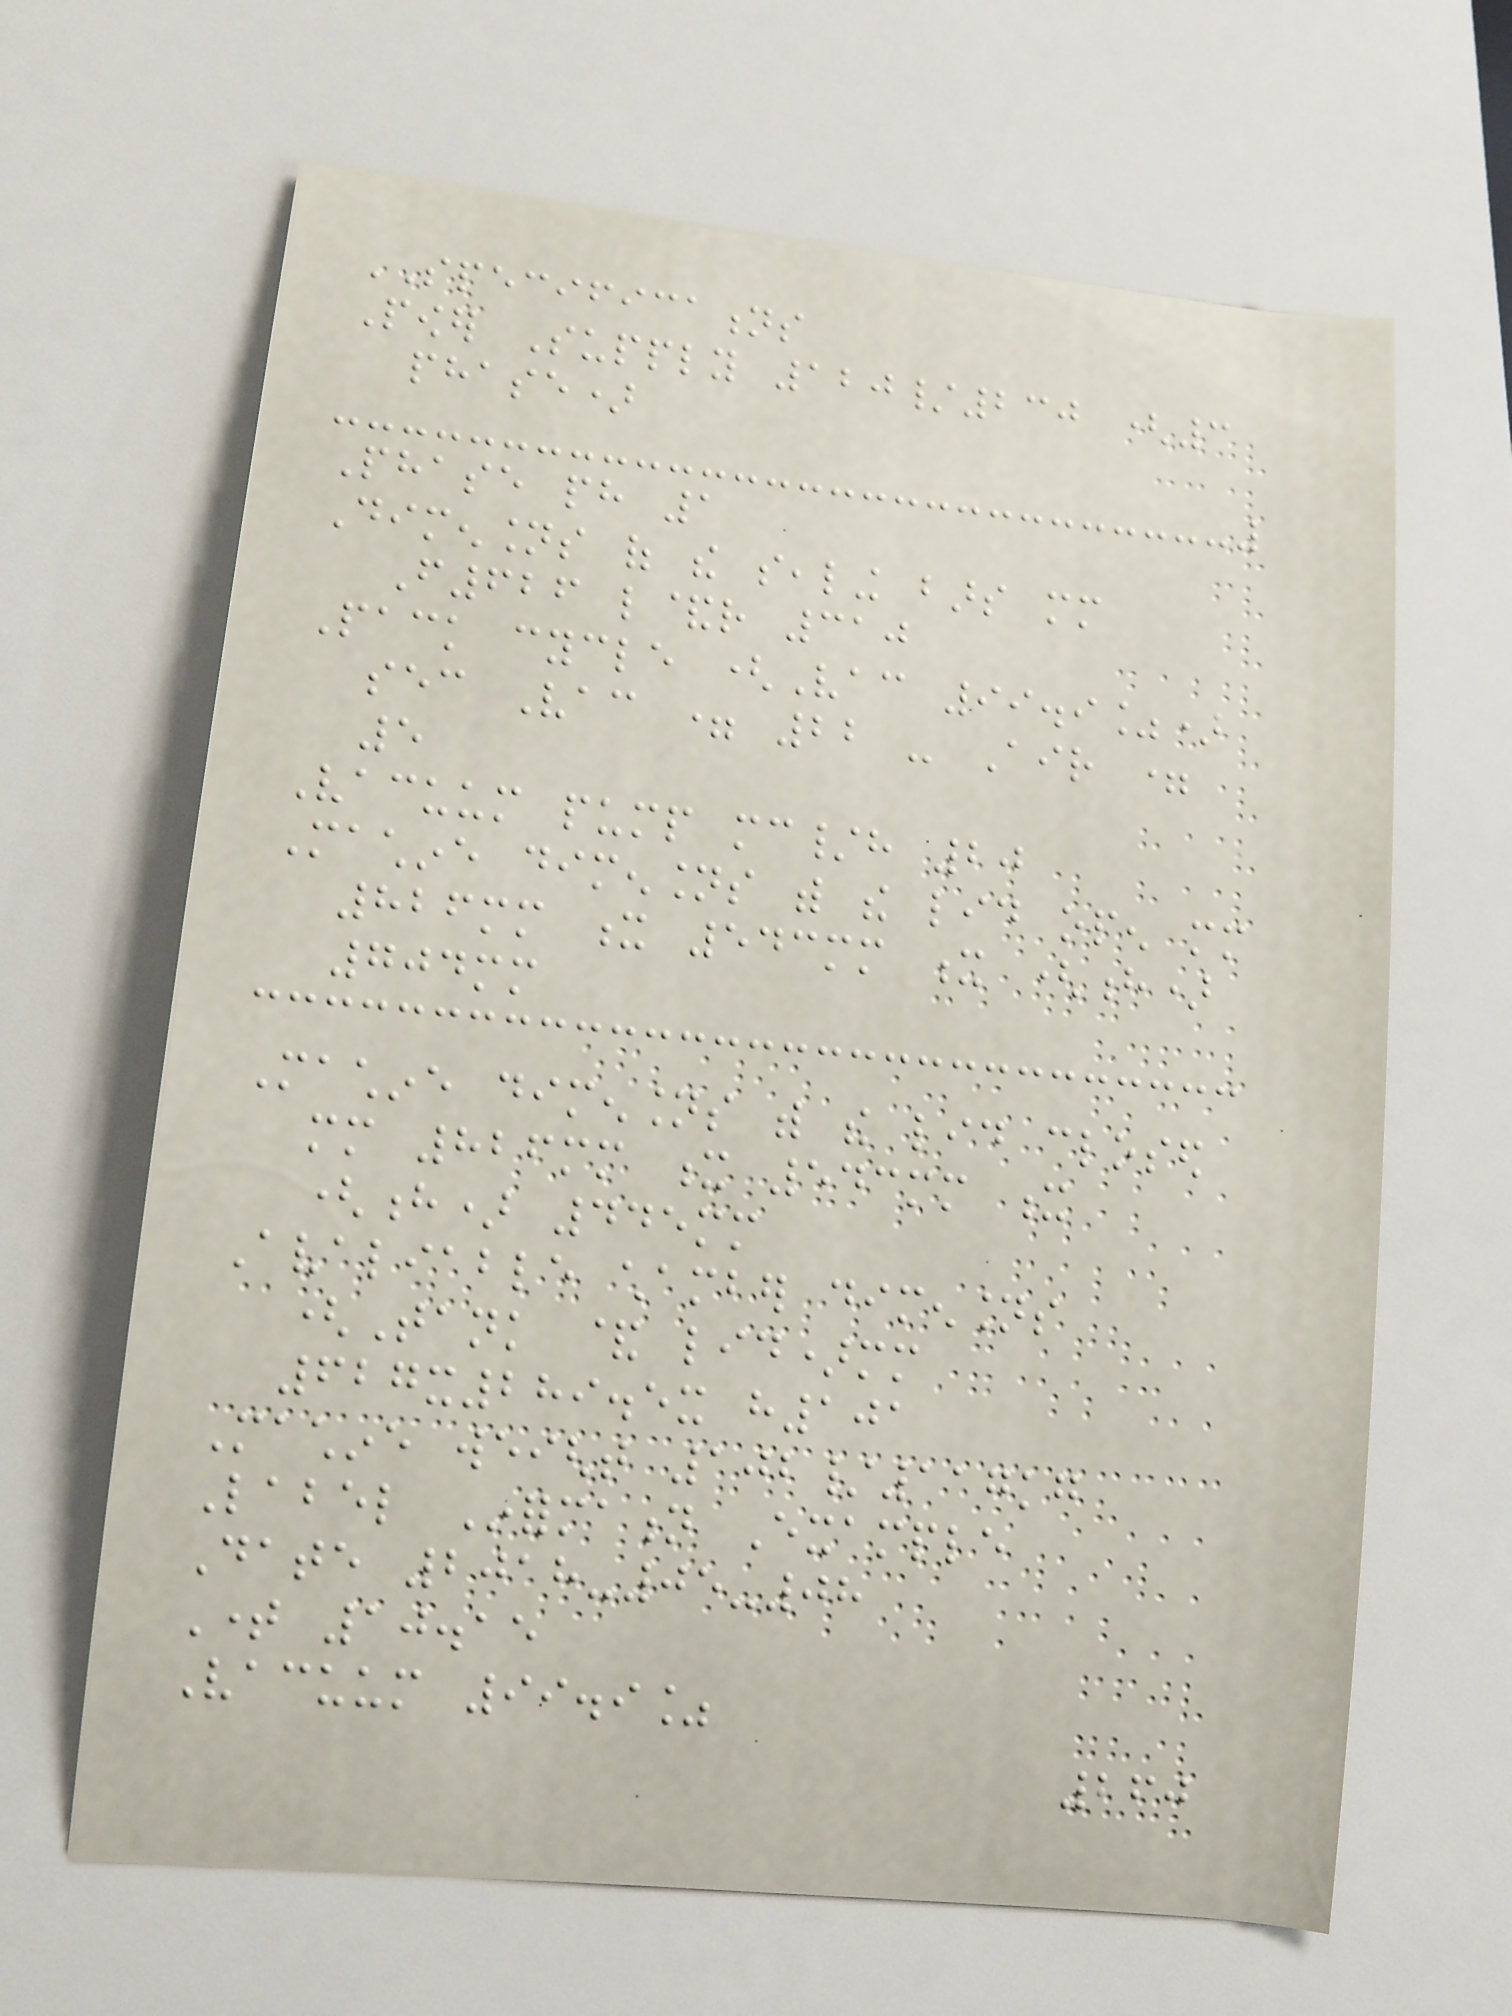SPECIFICATIONS
Power Supply 120/230 (3
phase)
Phase ph 1
Dimensions of the sealing bars mm
F626 l&r 310
Pack cycle (Vac 99.9%)
sec Vac = 22 - Air =
5
Vacuum pump mc/h 20
Machine dimensions with the lid open mm
826mm x 543mm x (h)
704mm
Machine dimensions with the lid closed
mm 826mm x 543mm x
(h) 445mm
Avaliable chamber dimensions
(Tank & lid)mm
627x289.5x h101
Machine weight 102/117kg
Label Information Example
Date 2018-05-08
Time 10.15
Vacuum 99.9%
260
